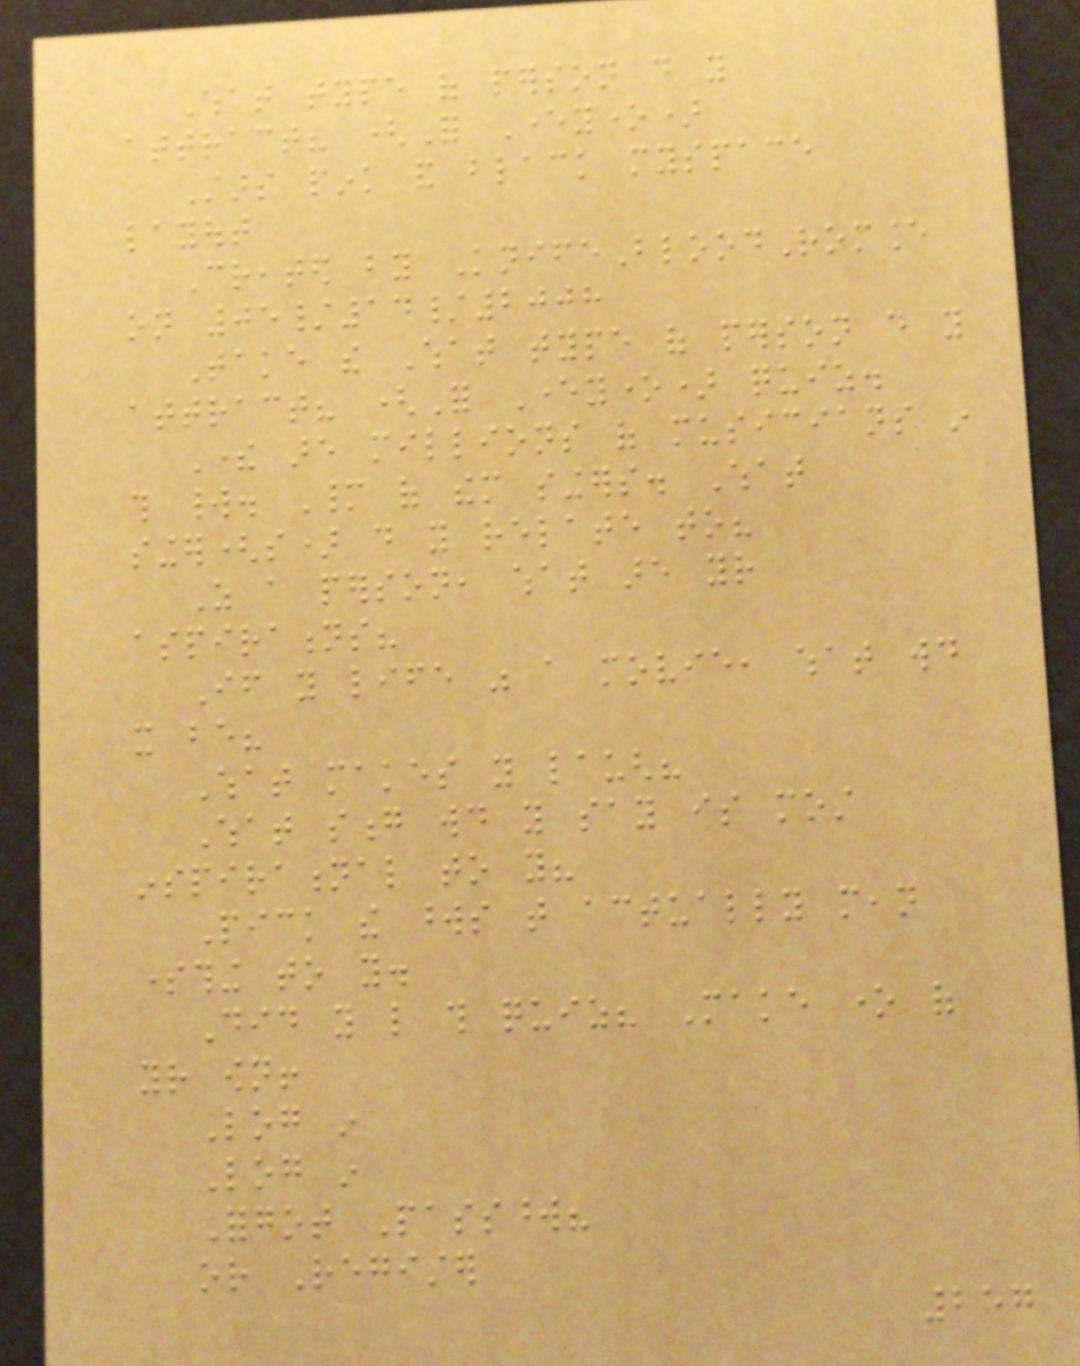What type of person do you
attract? (For Everyone)
Stars pink and black myspace
layout
Created by KnifeBloodRomance
on 05/14/2008
Take the What type of person do you
attract? (For Everyone) quiz.
There are millions of musicians in
this world. Many of them singers. What
singer(s) do you relate to?
As a person, what are your
aspirations?
If you life was a movie, what would
it be?
What makes you laugh?
What song would you say is most
inspirational to you?
Pick the words that actually mean
something to you.
Did you like this quiz? Make one of
your own!
Log in
Log in
Forgot Password?
or Register
257
